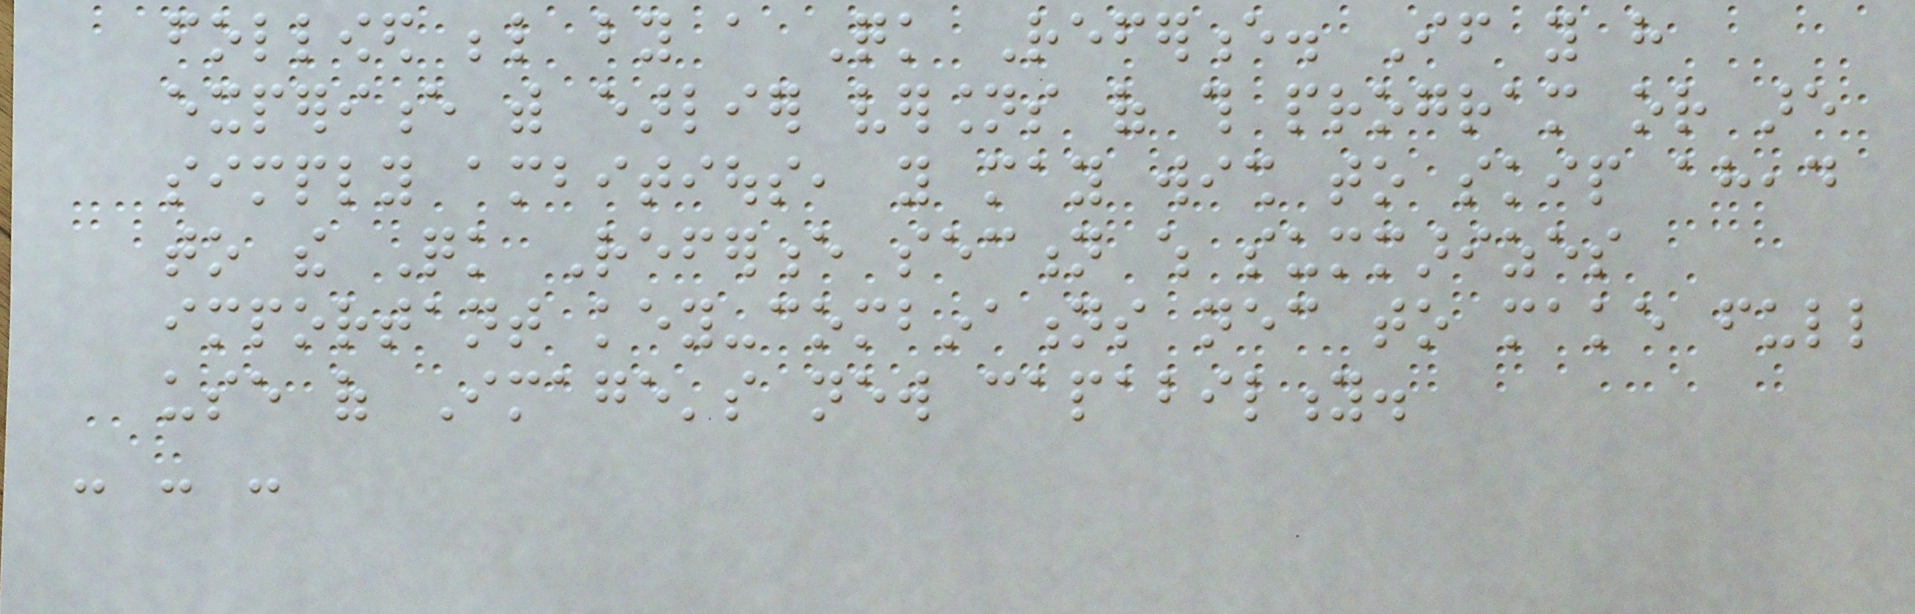followed below by a Quick Reference. If you have
experience with earlier versions of this program or are
simply ambitious, you may wish to skip ahead
to the Quick Reference section which summarizes
important key-combinations necessary to make full
use of Image's new capability.
- - -
